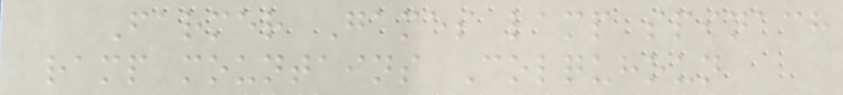Farmer Games lamp spinach
ramp mountains Colquhoun
